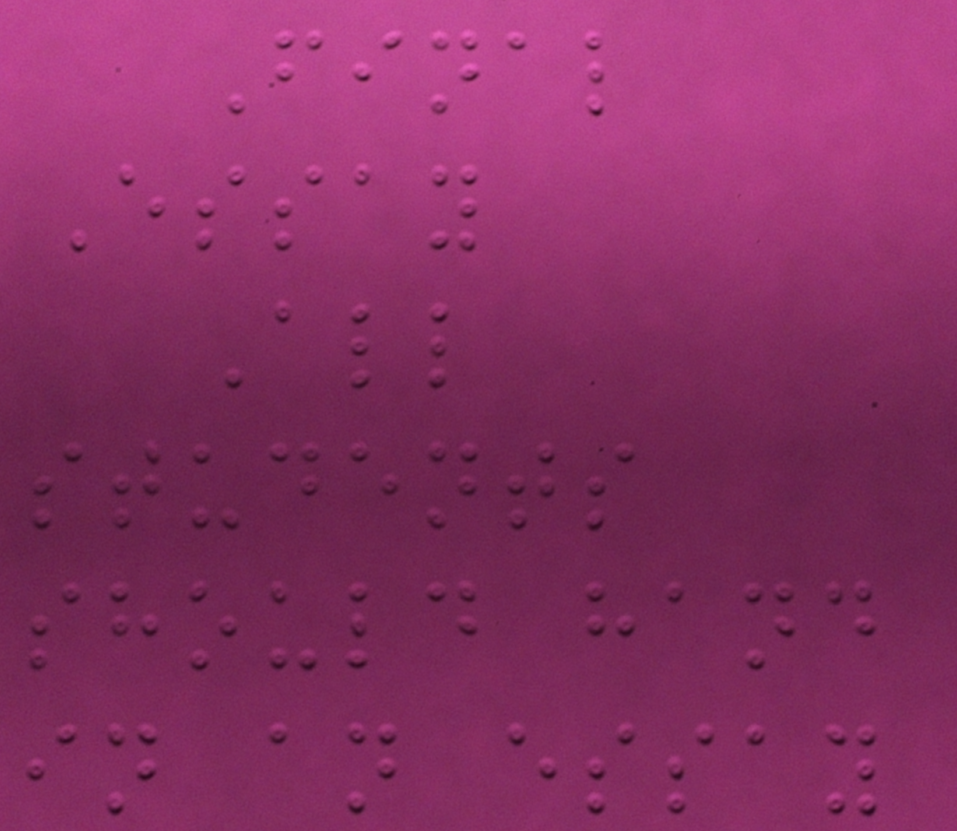Final
Essay
All
students
should hand
in an essay
